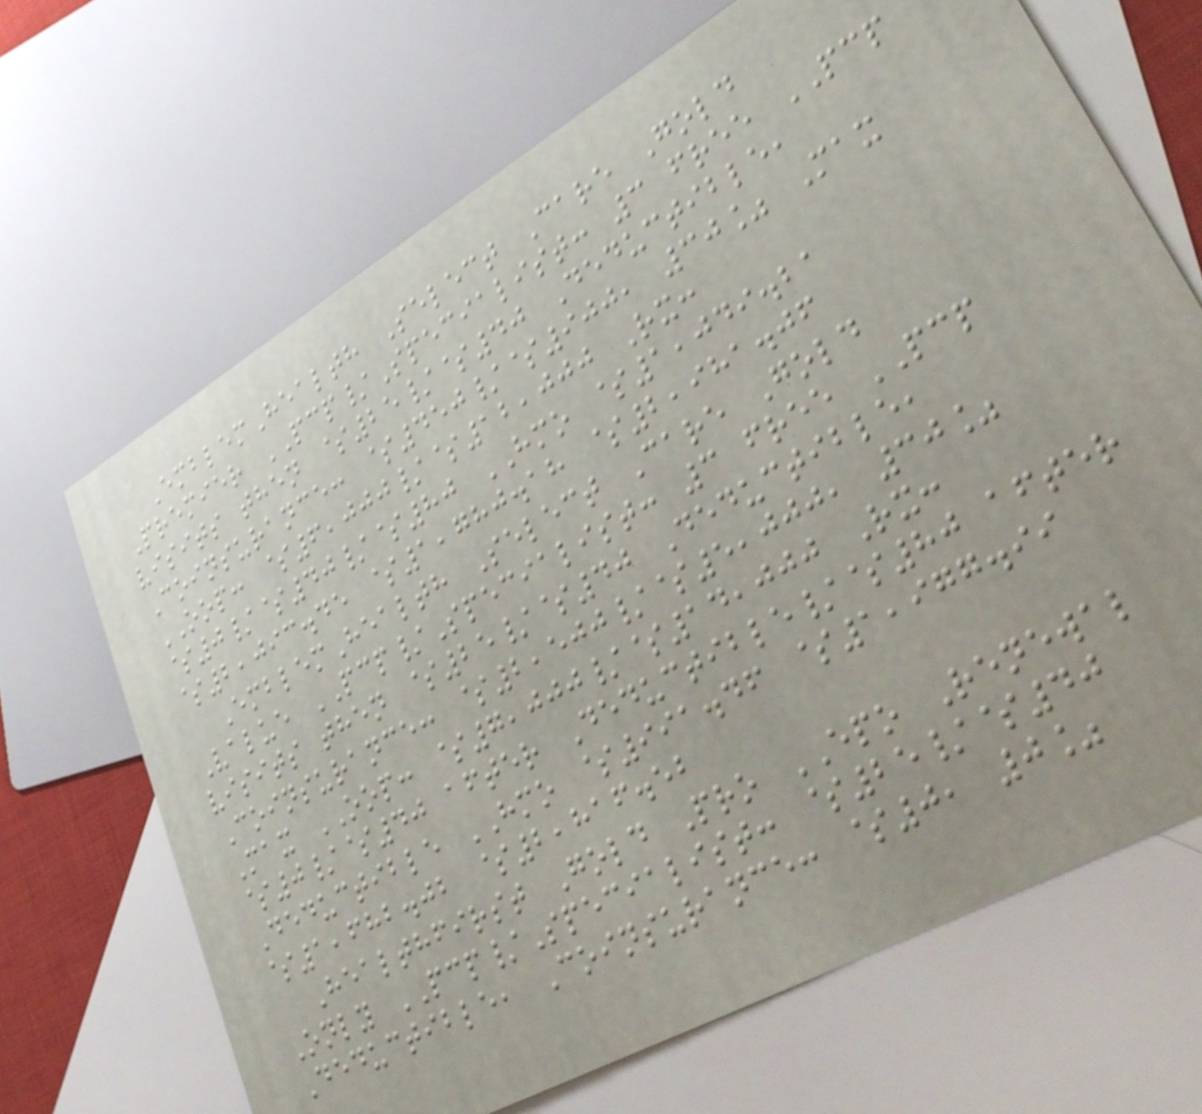EmblemHealth Select Care Gold
Premier PCP/Specialist: 3 free PCP
visits then $25/$40 Deductible,
Coinsurance: $450/$900, 30% Max
OOP: $6,000/$12,000 Rx:
$0/$40/$80 HMO $1,049.21
$2,093.45 $1,780.18 $2,981.06
EmblemHealth Select Care Gold
Value PCP/Specialist: 3 free PCP
visits then $25/$40 Deductible,
Coinsurance: $2,500/$5,000, 30%
Max OOP: $7,000/$14,000 Rx:
$0/$40 after Deductible/$80 after
Deductible HMO $991.46 $1,977.99
$1,682.02 $2,816.52
Healthfirst Gold Pro EPO Renewal
Only PCP/Specialist: $25/$40
Deductible, Coinsurance: $0, 0%
